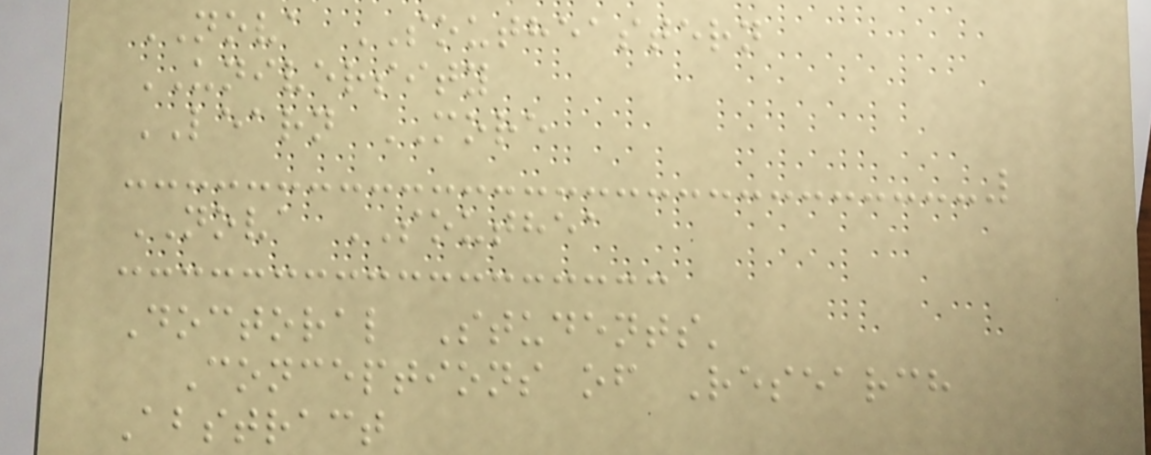NOVA SOUTHEASTERN
UNIVERSITY
LEARN MORE
NOVA SOUTHEA
Doctoral Students'
Conceptions of Research
Abstract
